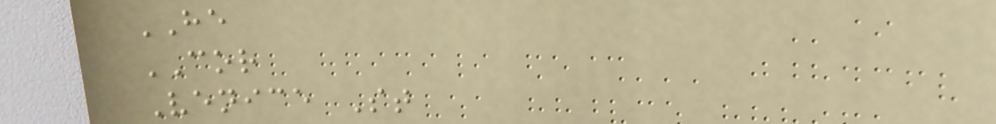HE
COR
Venice St
